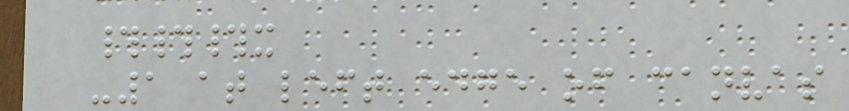###x
-1 at left edge of canvas
